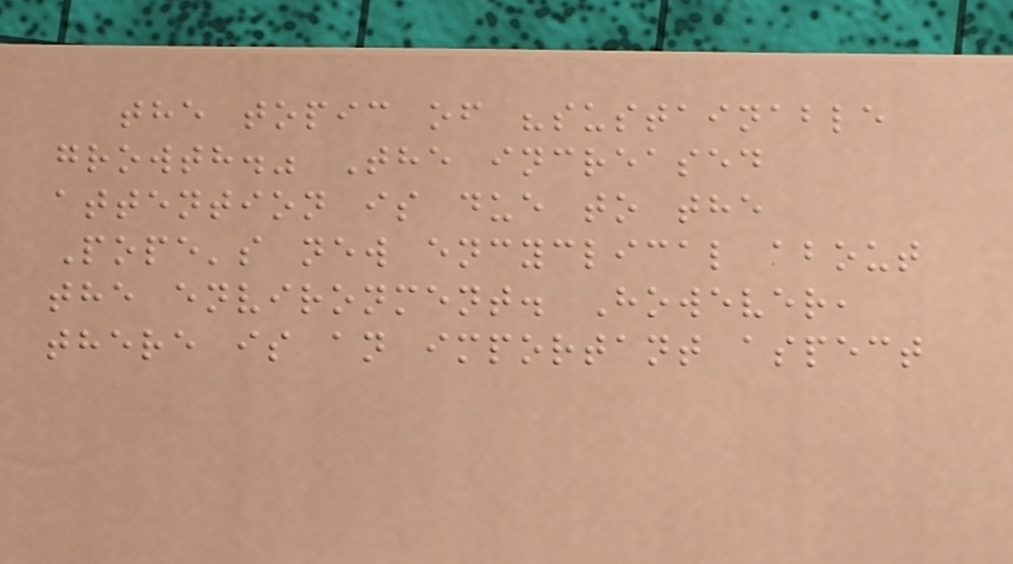the topic of "sustainable
growth." The increased
attention is due to the
Pope's new encyclical about
the environment. However,
there is an important aspect
